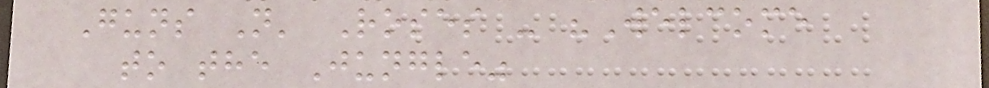Guns N' Roses - "Welcome
to the Jungle"
